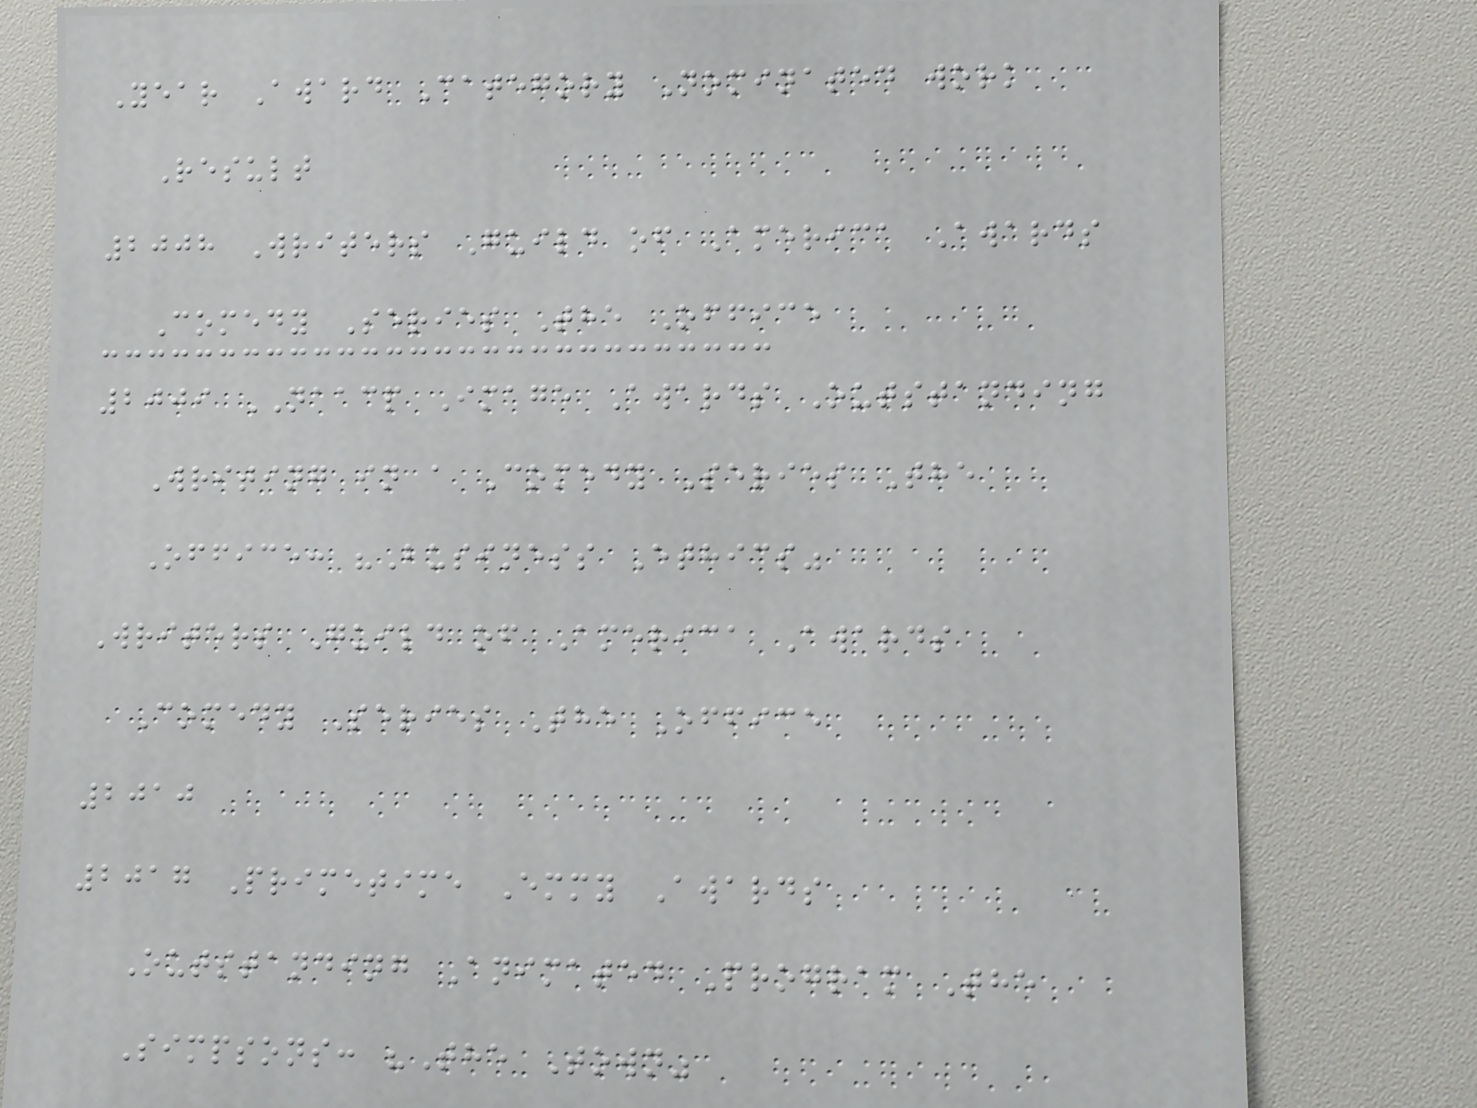Year Award Category Nominated work
Result
2008 Writers Guild of America Awards
Comedy Series The Office
2009 NAACP Image Awards Outstanding
Writing in a Comedy Series The
Office: "Business Ethics"
Writers Guild of America Awards
Comedy Series The Office
2010
2017 Primetime Emmy Awards
Outstanding Animated Program The
Simpsons: "The Town"
